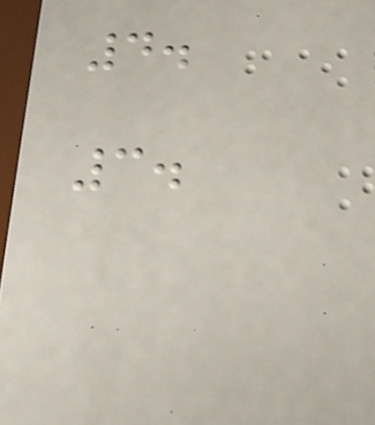4.
3.
